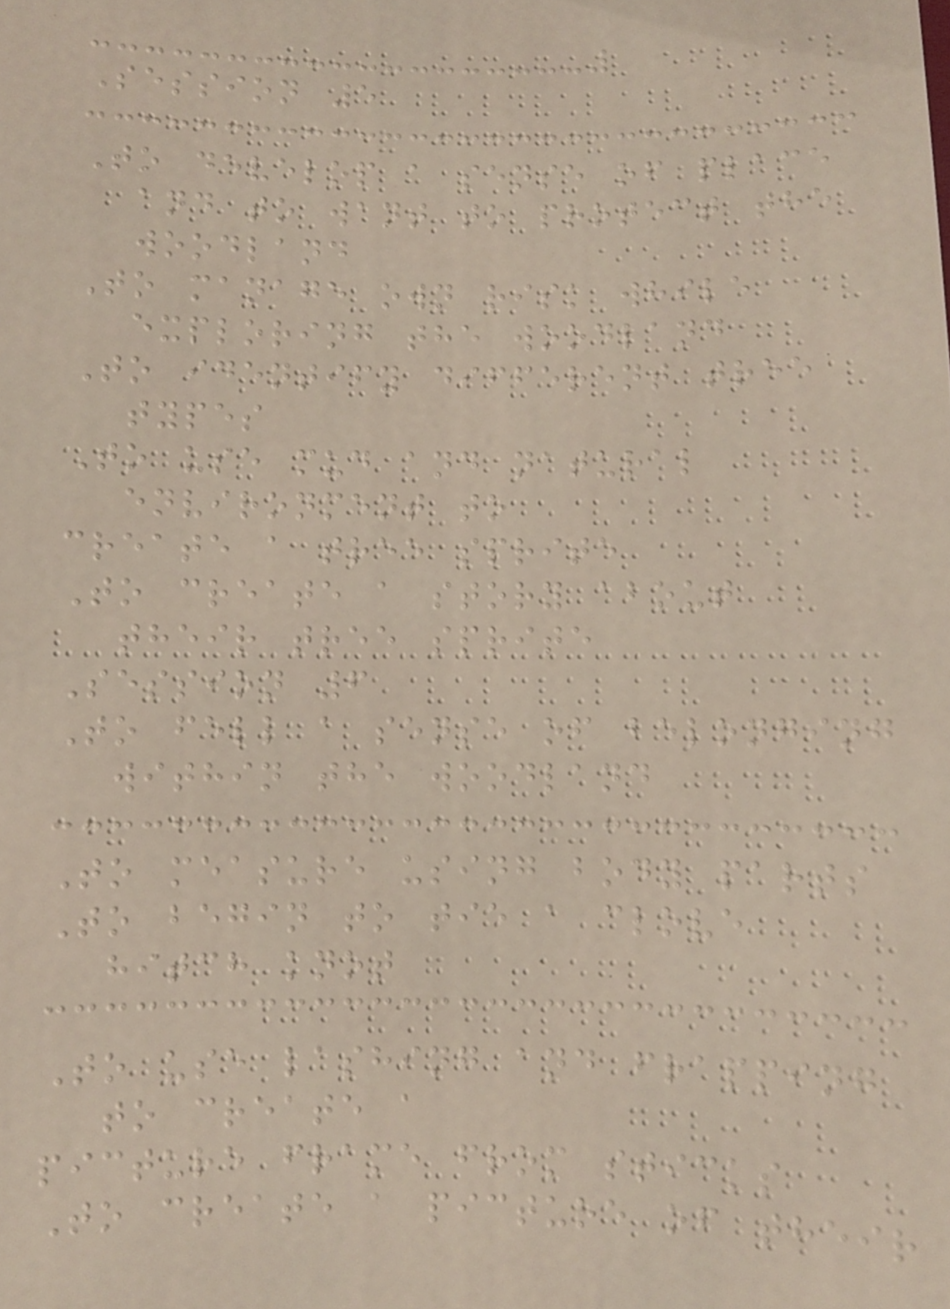Session 5
To develop a sense of place
and to want to protect the
woodland
To manage own risk while
exploring the woodland
To identify different tree
types
To use mud and natural
environment to
create a tree sprite
To create a story about
their tree sprite
Session 6
To fell a sense of belonging
within the woodland
To measure using body parts
To begin to tie a clove
hitch knot
To use lashing and frapping
to create a
picture frame from sticks
To create a picture of their
